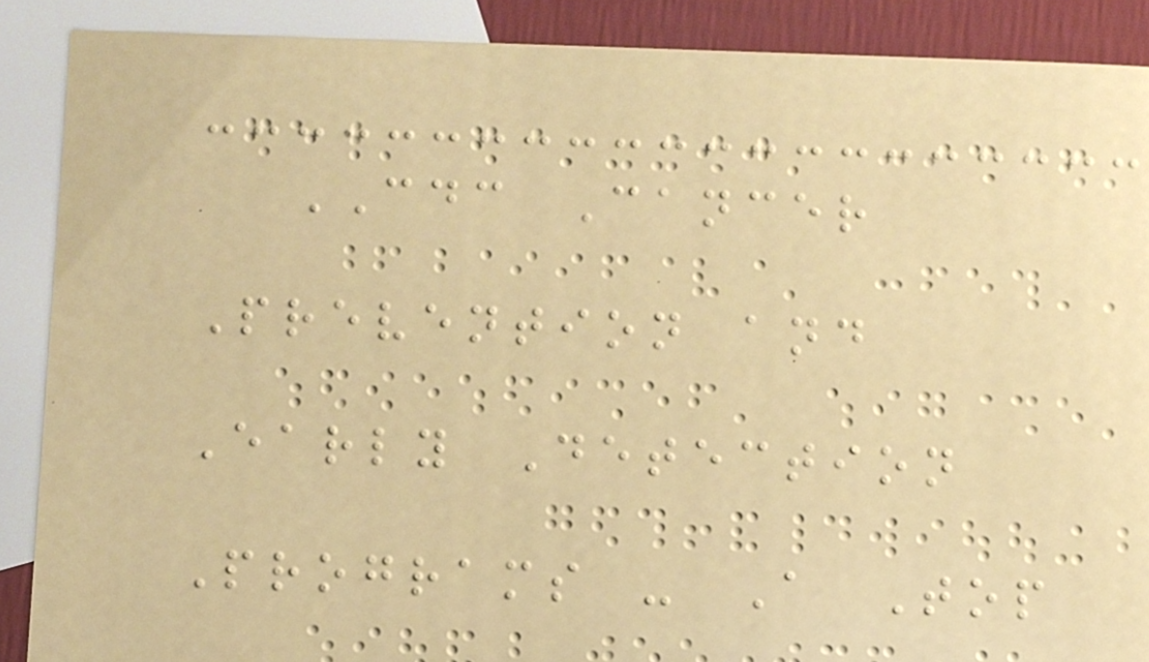CDC Cancer
Prevention and
Early Detection
Programs - A Top
